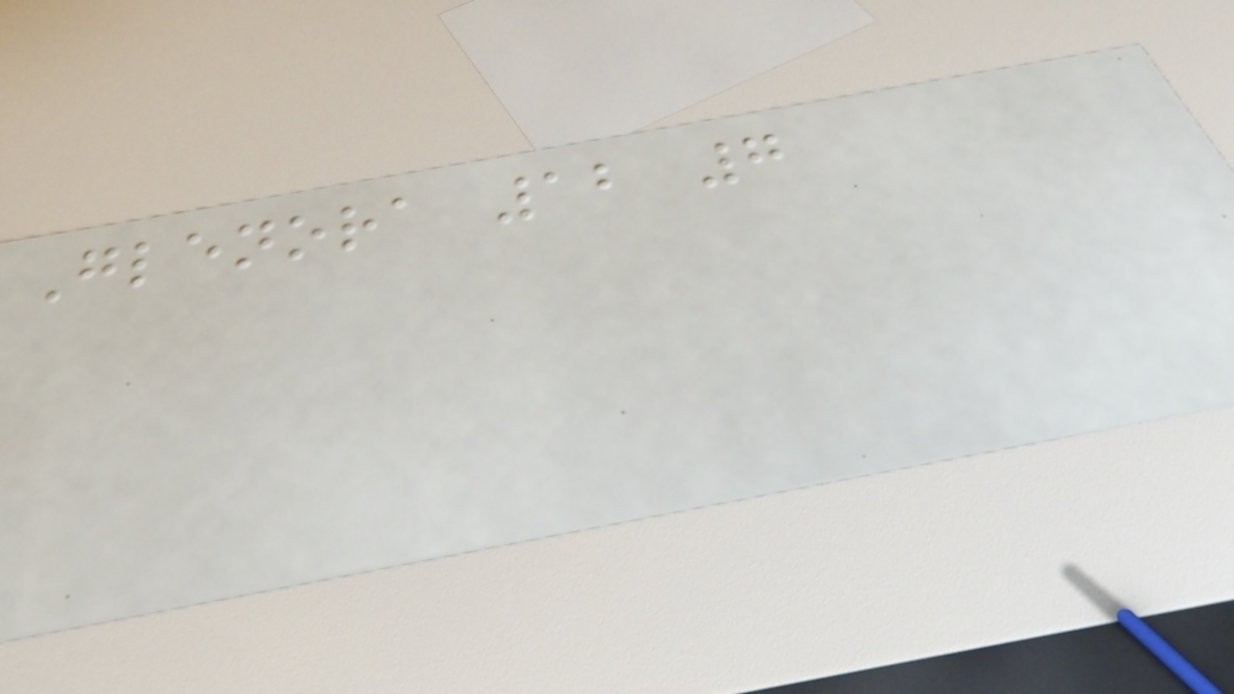Glenora 12 7
